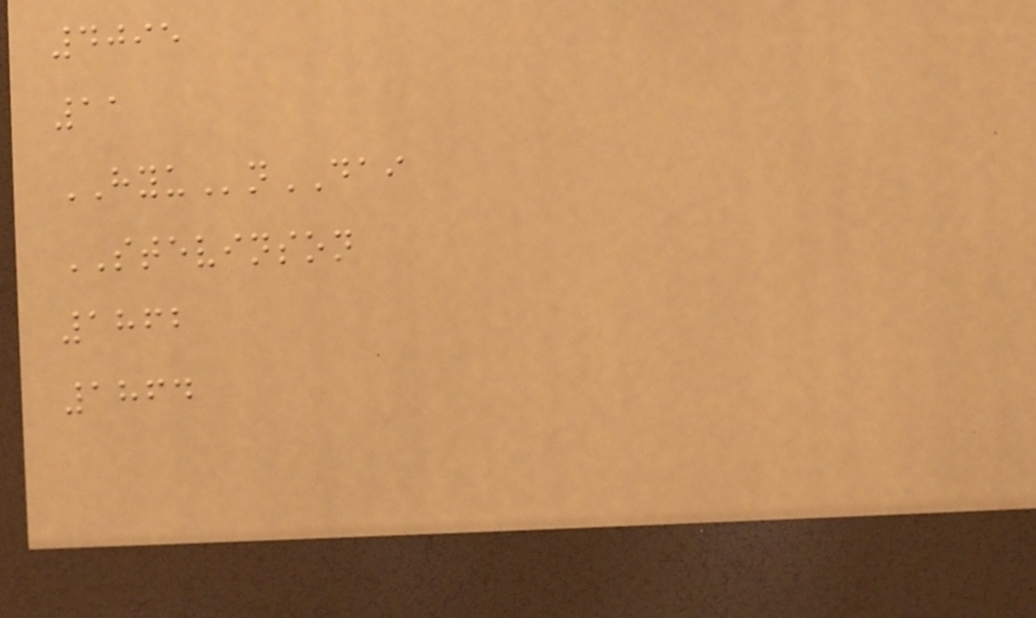4095
11
HYUnDAI
STEVINSON
1862
1864
